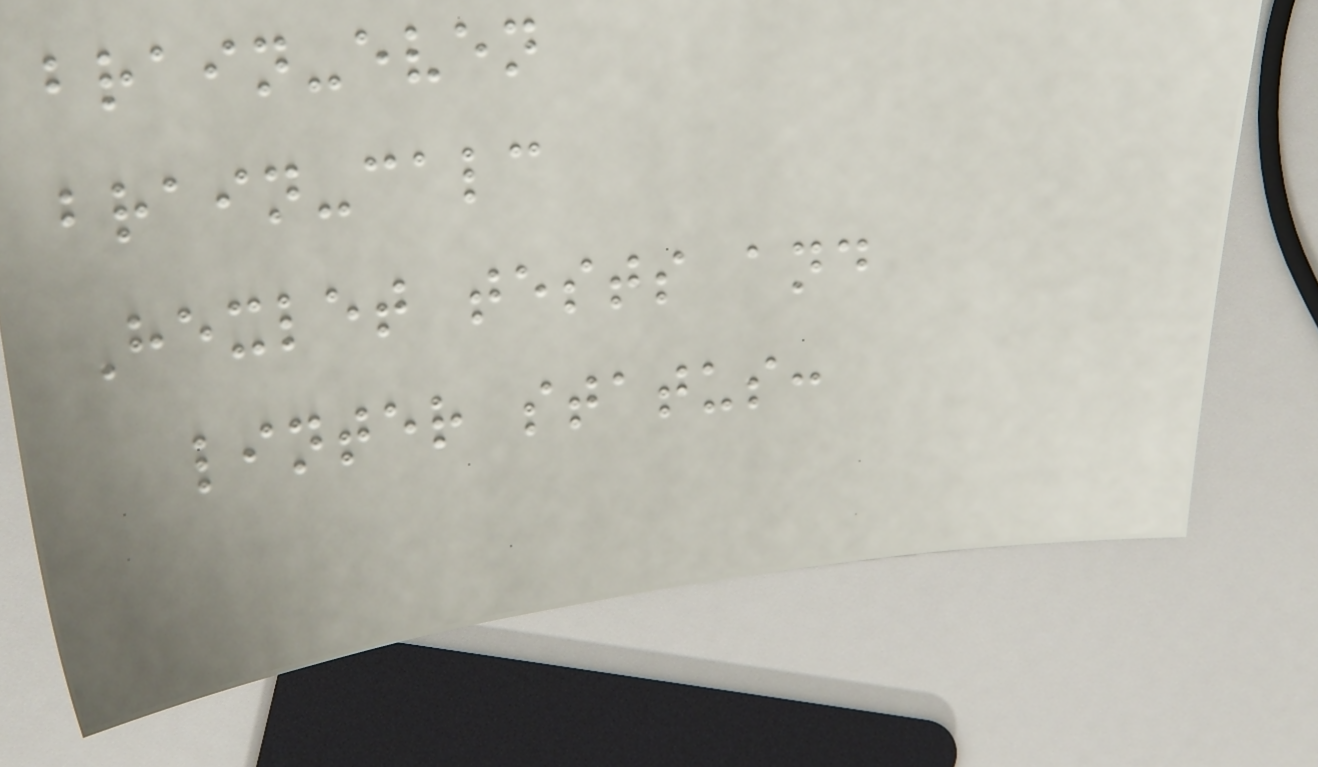brain-even
brain-calc
Hexlet tests and
linter status:
